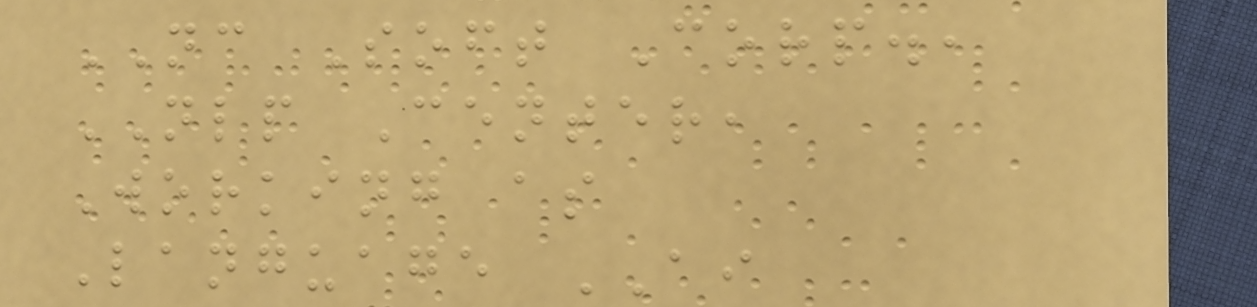NC Soft Corp.,
NLP Center,
Working as
Language AI
